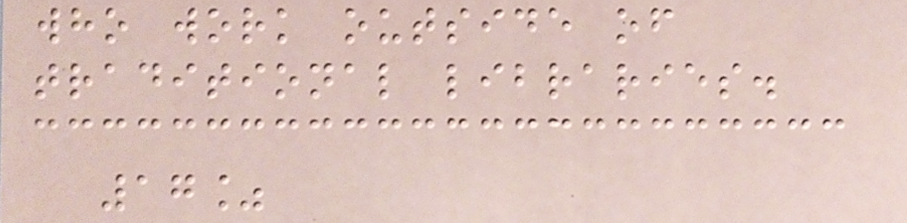who work outside of
traditional libraries.
17%
